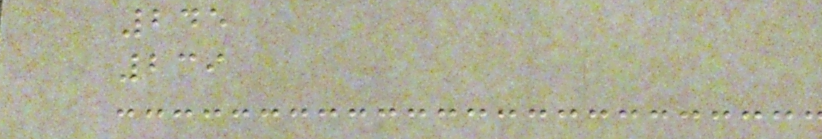245
239
